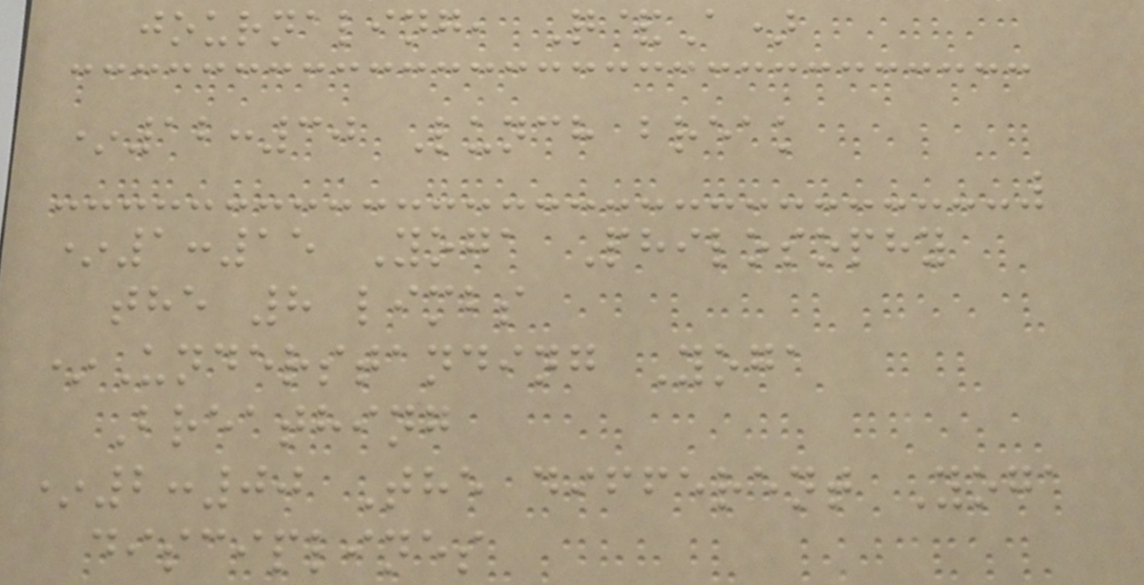journaling, Q&A)
*12:30 Lunch break
*1:15 Yoga Philosophy
the 8 limbs
*Understanding Yoga
Breathing
*2:00 The different Yoga
disciplines
